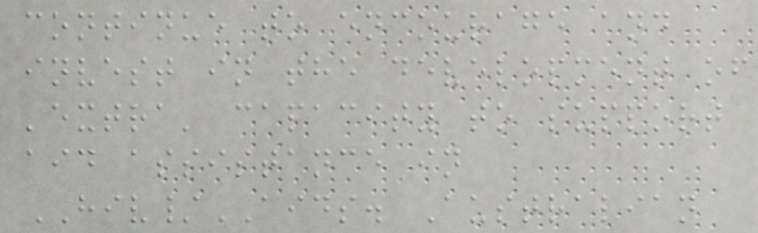continue to encourage and
invest in the development of
'extra' capacity to support
aid assistance in
HIV/AIDS. Australian
